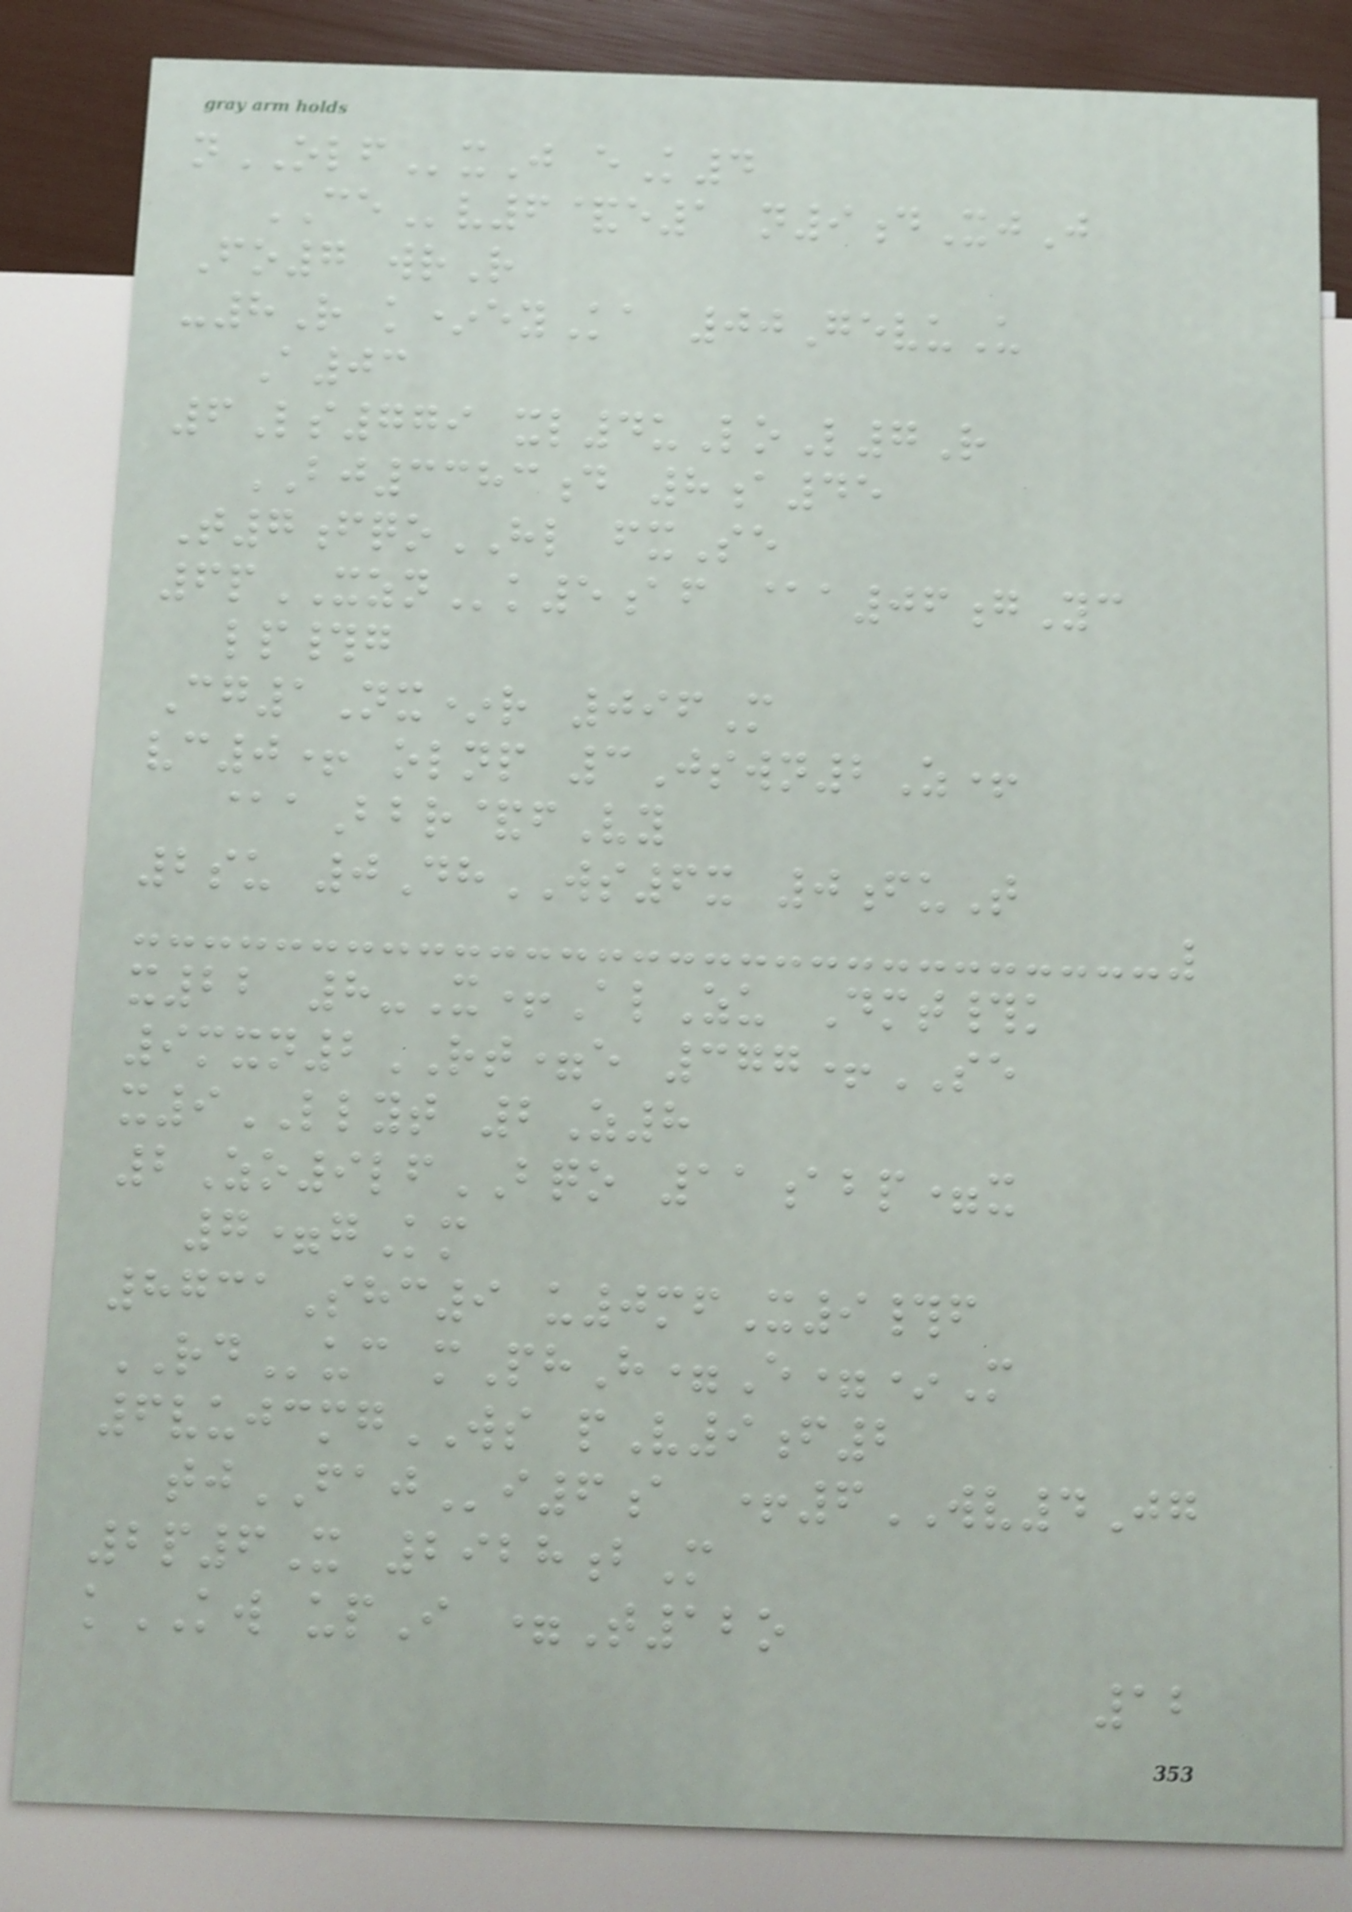nOLFxJ eK4
CEv6&e1 n9dXjJ
Fo7 wrR
-8R k*eyKa 00GevuU
A03
6Ls779 xl4uLoL7R
BJ3383d 8a45
T7fqoHL fxSe
6pXZNk5af @a06gYc
lp#g
Cg1Nx*r 096M
vc0+ olnp 3Jswn2Z+
@aBbr&fVy
2su 0DhWS6x 0fuT
x22 8-X+AlZu Dmt#k
9mxn2RT=e 377+SE
x9LLYT 2Z8
2Zo9lfBQO 11abp=x
7=gKm
8731Shc9 u0mfX9#f
RDuc mPhH=E=*M
6vujcmgWS pV9f2
tjFAJi6a +6WV4Jg
2p6X 2928bM
kKW upI =T12o
12
